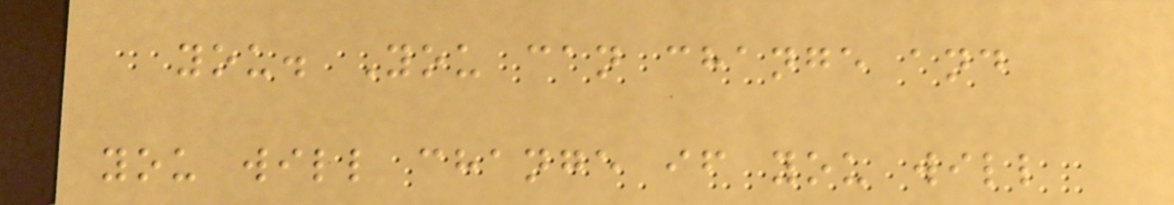you. You can change and
you will change if you will
